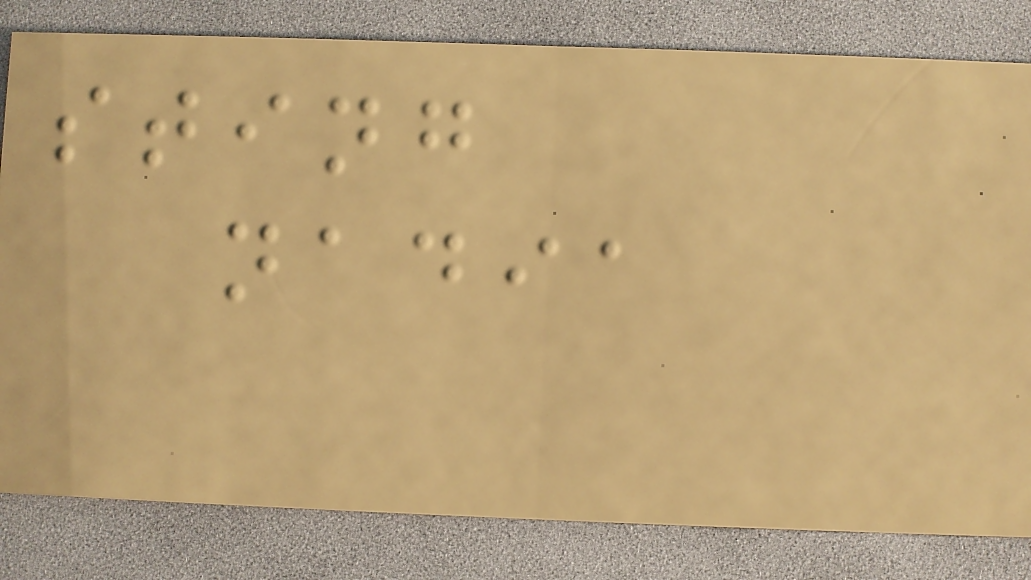sting
nadia
